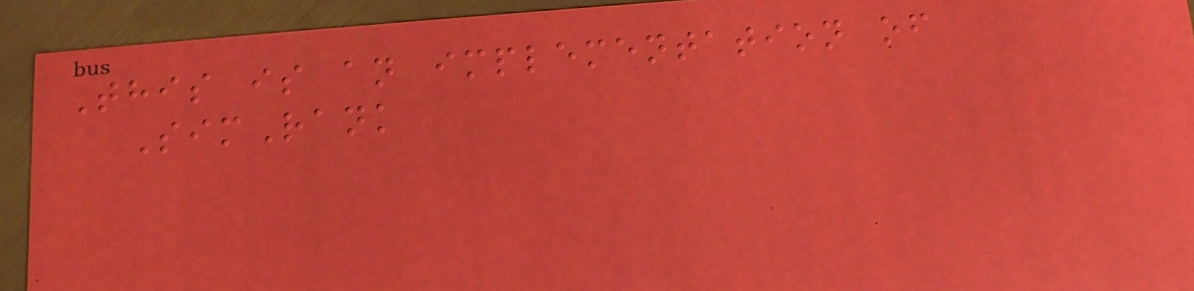This is an implementation of
SimRank
